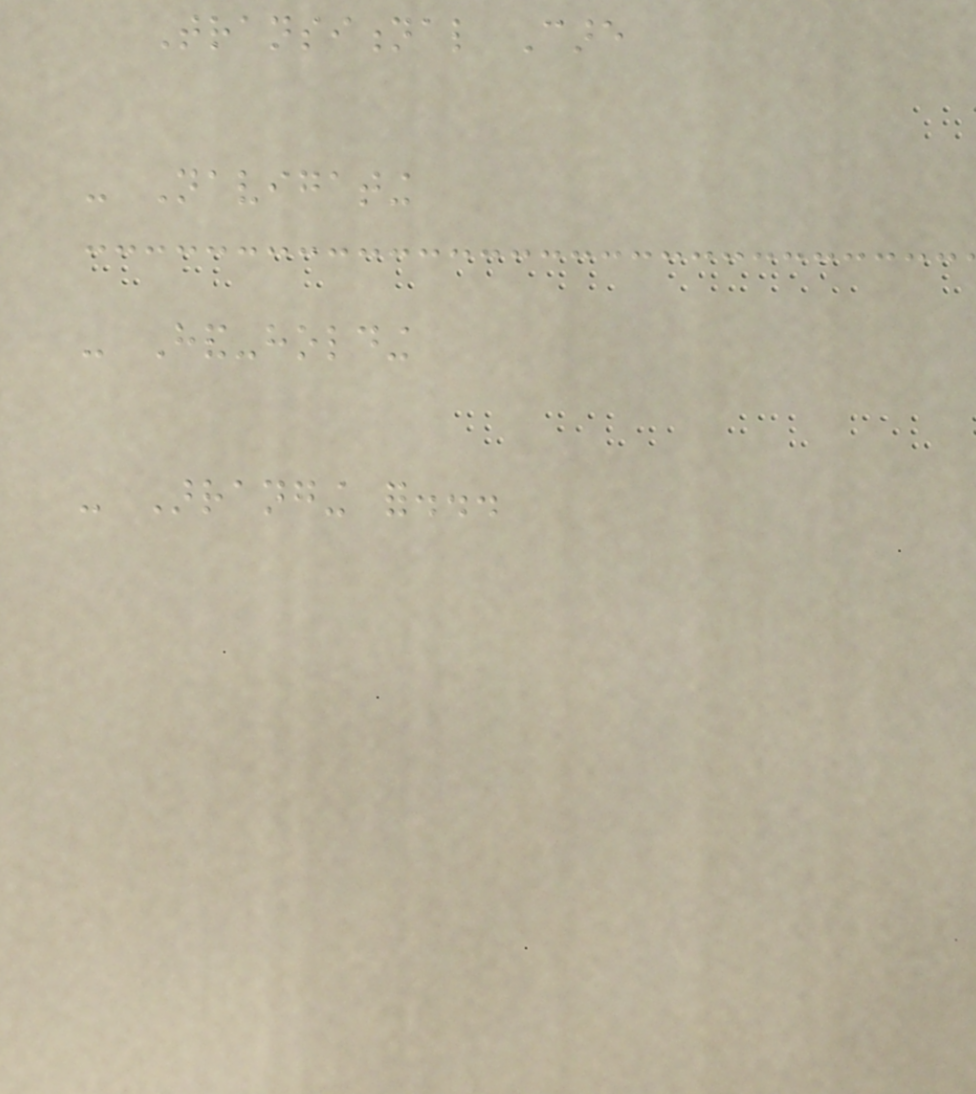Transitional Care
- Navigating
- Hand-holding
- Arranging for...
